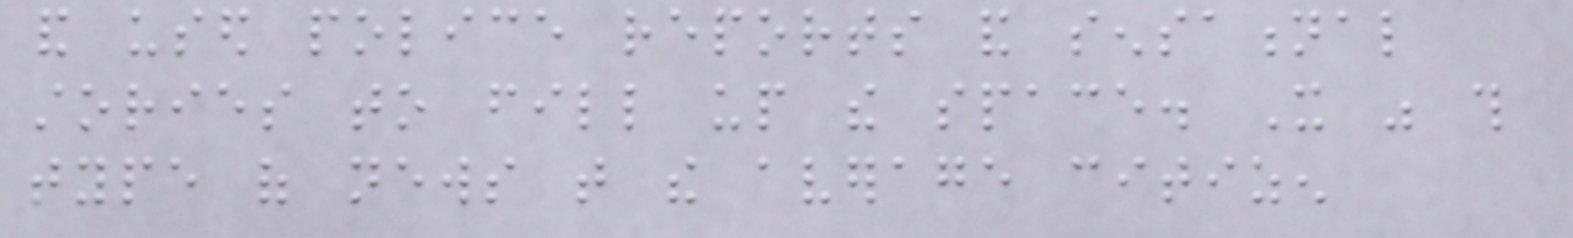and used police reports and sensational
stories to fill up the space. It was this
type of news that the average citizen
